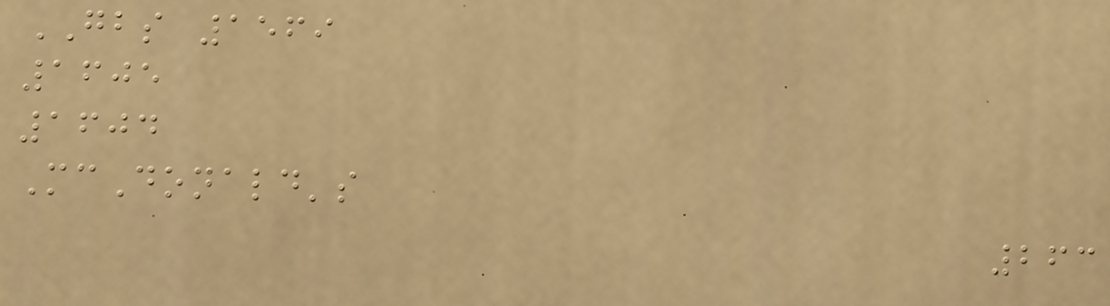GBS 1569
1605
1604
McDonald's
263
